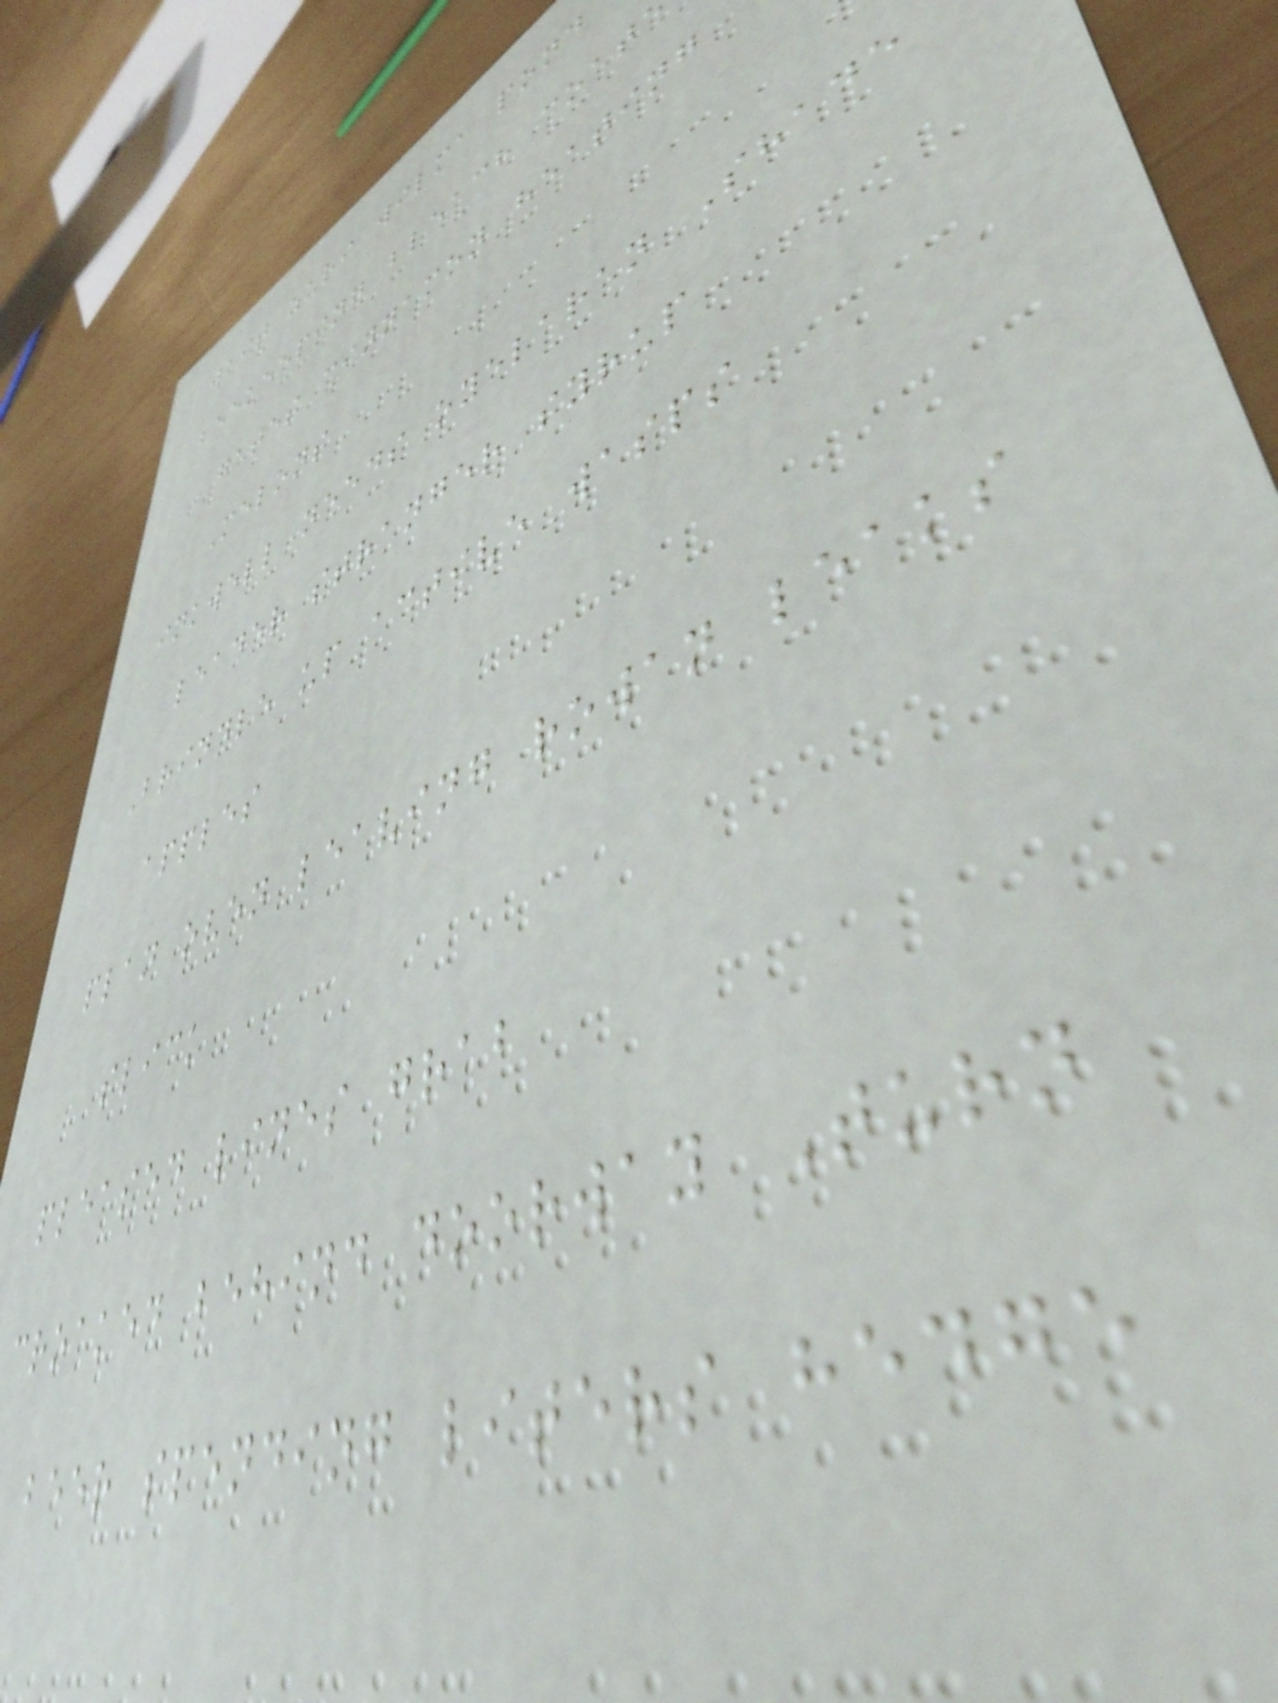wait zuri wilma pond
beekeeping bleach coat
gates cinnamon heating
Melons
inkwell needs oyelaran Shade
leader stranger syrup
Brindle up active wasps
apples
plan oven leaving rowan leaks
slick
pleased lines grab
croaked behind doorway Turn
beer spending liters hedge
